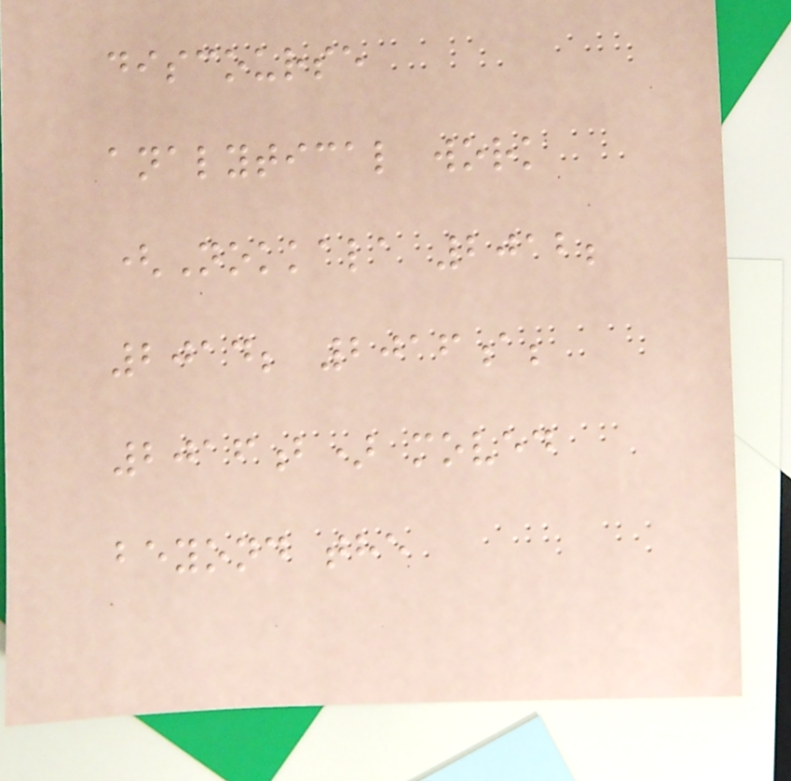discourse
analytical work
(Nokkala 2012;
2014; 2016a;
2016b) moved
beyond the
